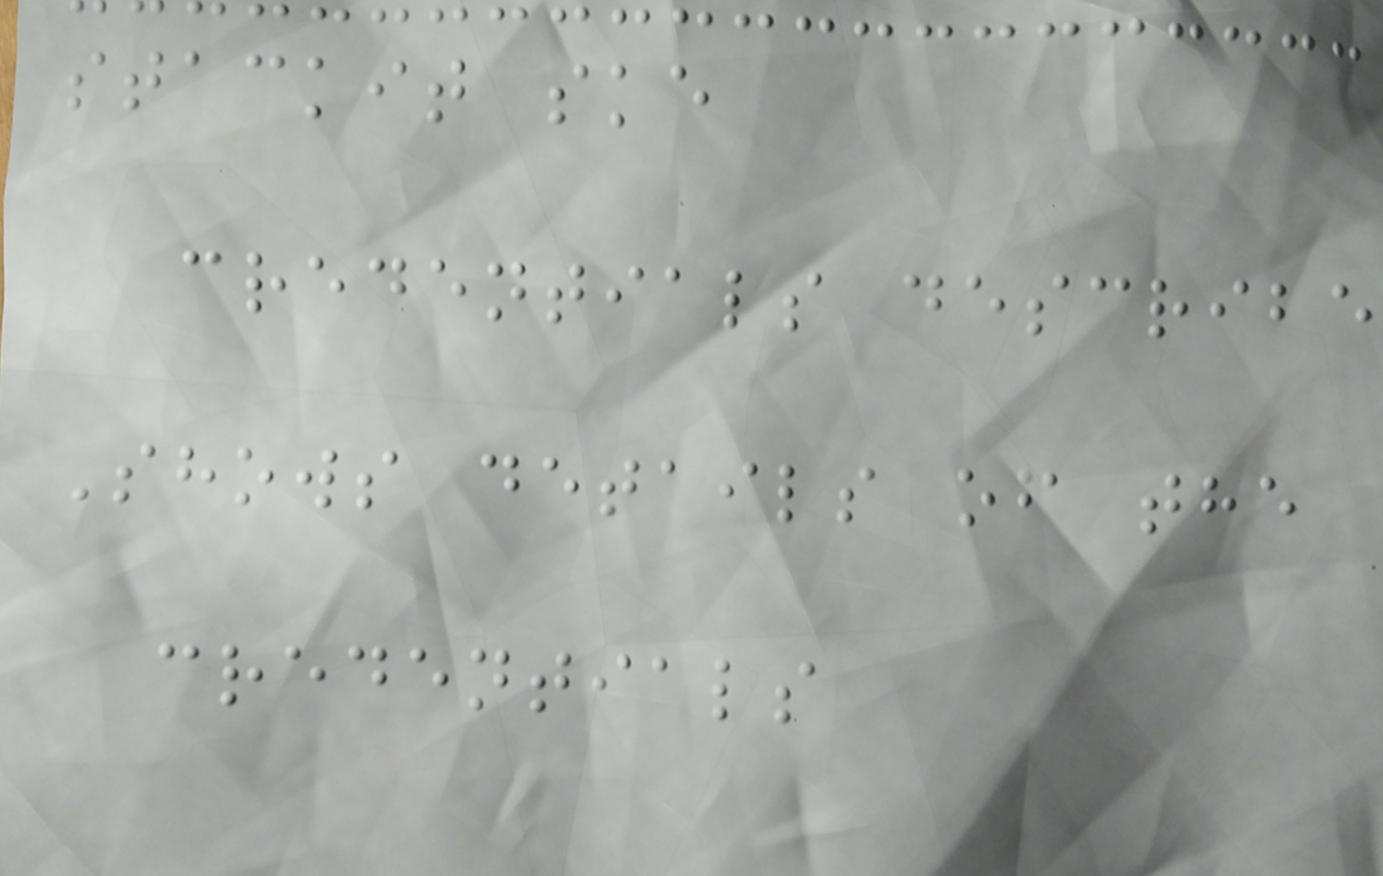stackit ske
credentials describe
Shows details of the
credentials
